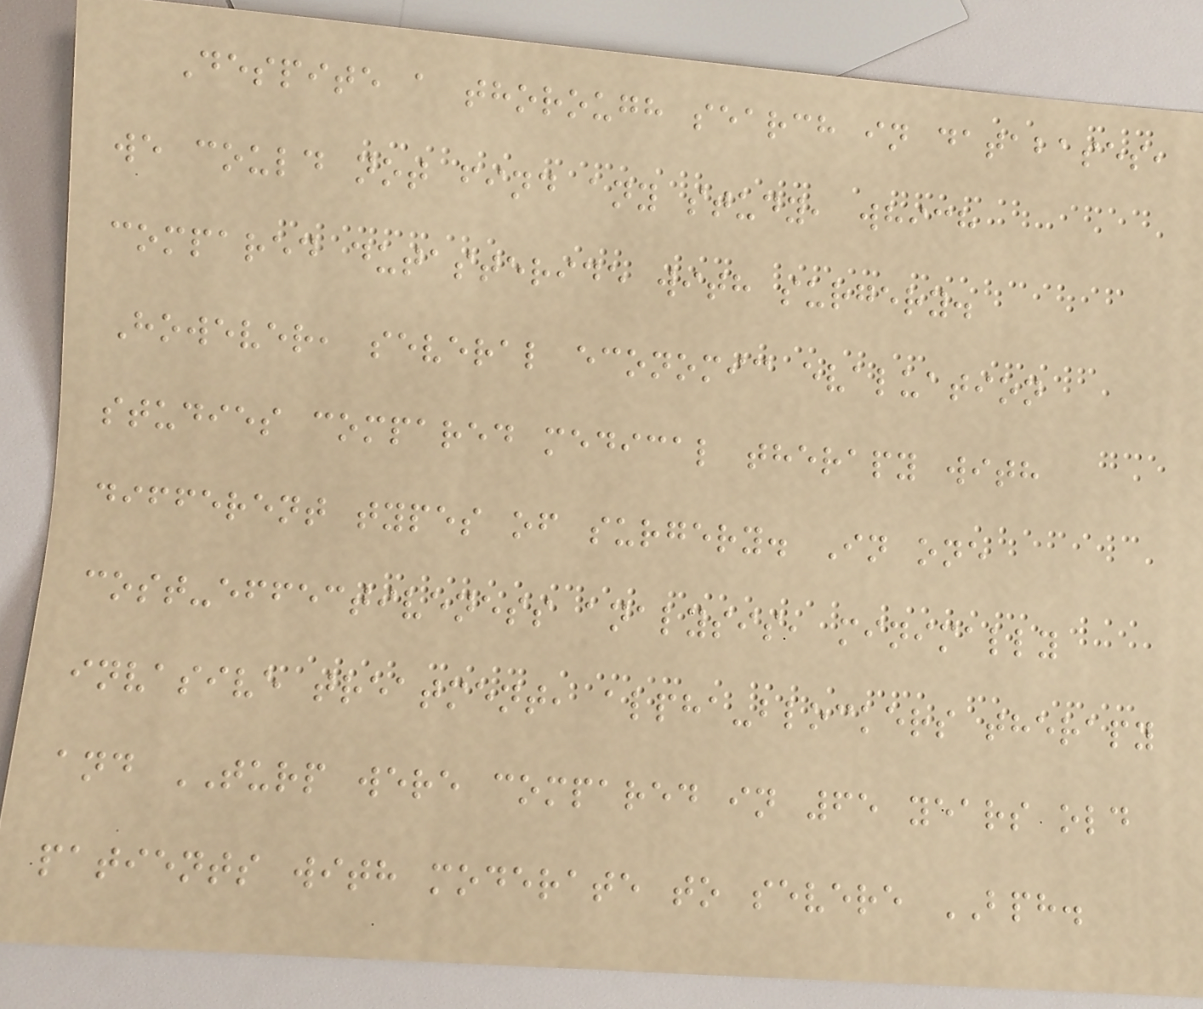Despite a thorough search in databases,
we could not find any study, which
compared dutasteride with surgery.
However, several economic evaluation
studies compared medical therapy with
different types of surgery. In one
cost-effectiveness analysis, minimally
invasive treatment, alpha-blockers therapy
and TURP were compared in 65 years old
patients with moderate to severe BPH.
